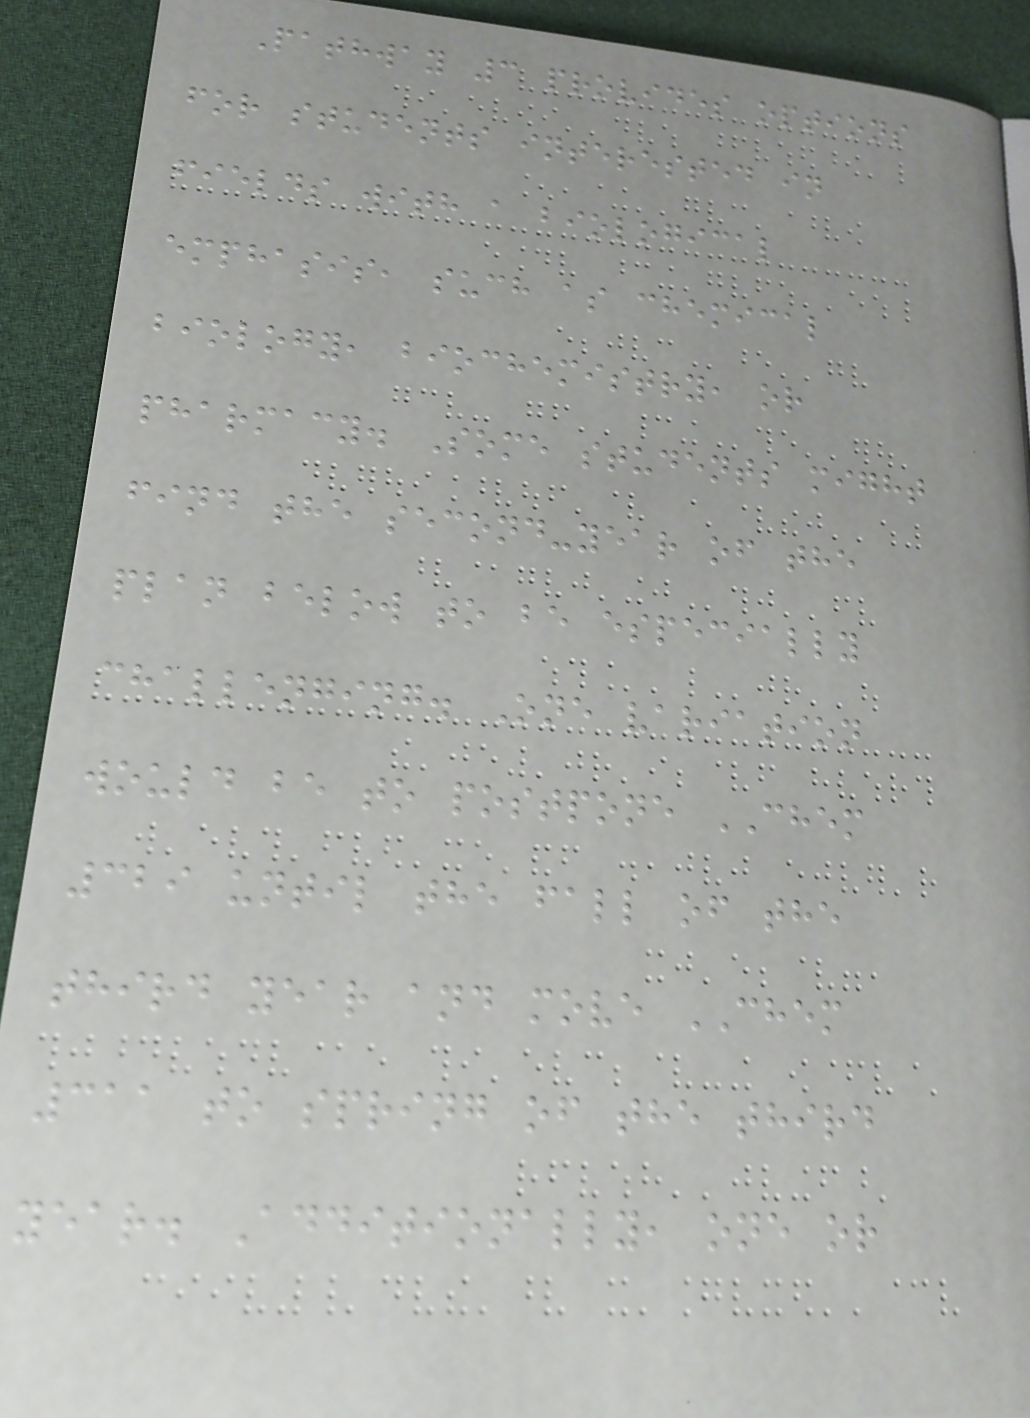Pathway 3 provides options
for students interested in
fields with a biological
emphasis, such as chemical
biology, biochemistry, or
pharmacy. Some students might
find the second-year of the
plan below to be especially
challenging. One variation
would be to postpone CHEM
329 until the fall of the
third year and move CHEM
311 to spring of the third
year. Additionally, one or
